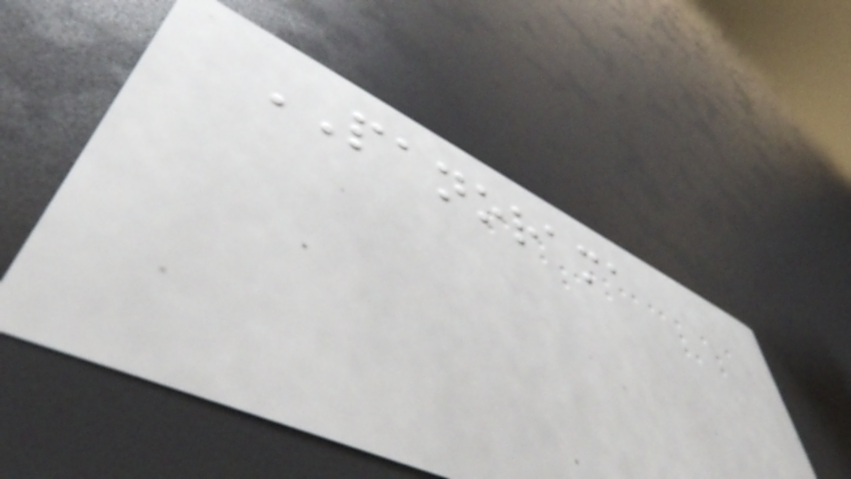PANORAMA
